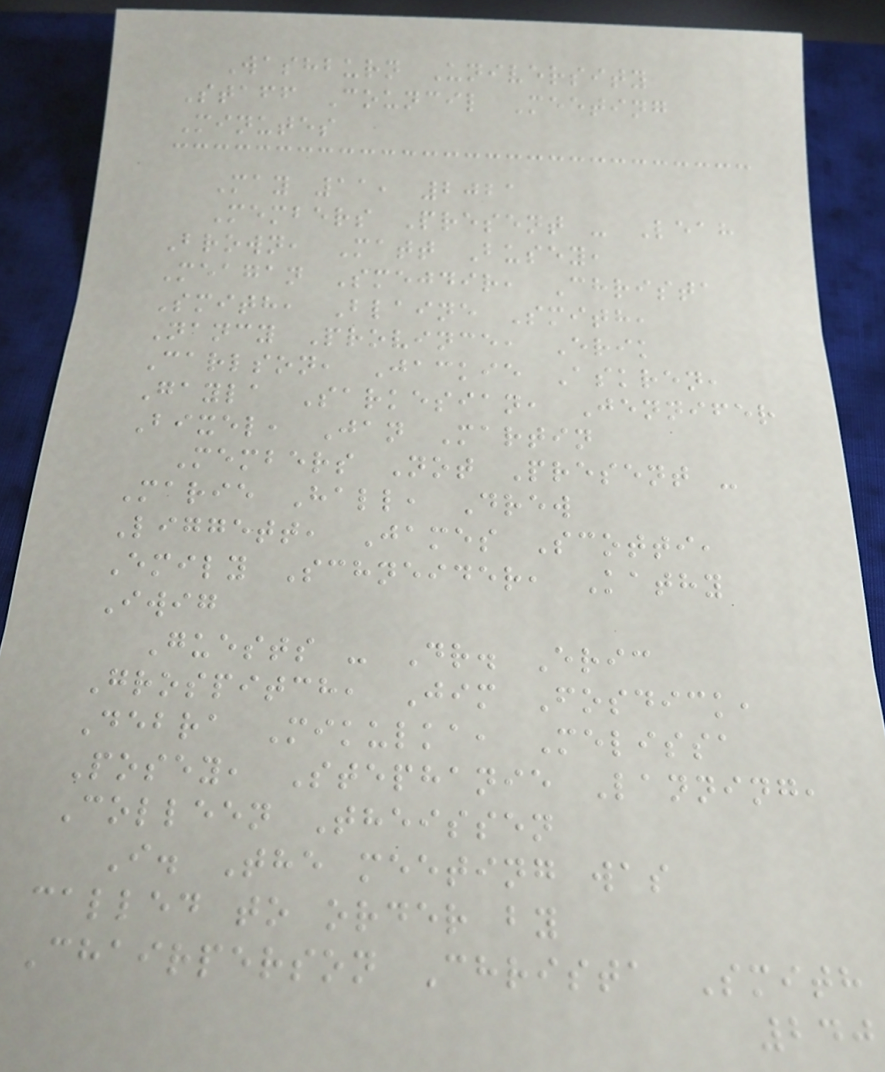Washburn University
Staff Council Meeting
Minutes
May 11, 2021
Members Present - Leah
Brown, Matt Busey,
Meagan Smejdir, Christa
Smith, Blaine Smith,
Nancy Province, Erik
Carlson, Jackie Askren,
Gayla Sarkesian, Jennifer
Bixel, Jan Martin
Members Not Present -
Marie Hall, Drew
Liggett, James Scotti,
Emily Schneider, Kathy
Iwig
Guests - Dr. Eric
Grospitch, Jim Fosdick,
Debra Mikulka, Melissa
Posey, Stephanie Lanning,
Colleen Theissen
I. The meeting was
called to order by
Chairperson Christa Smith
240
